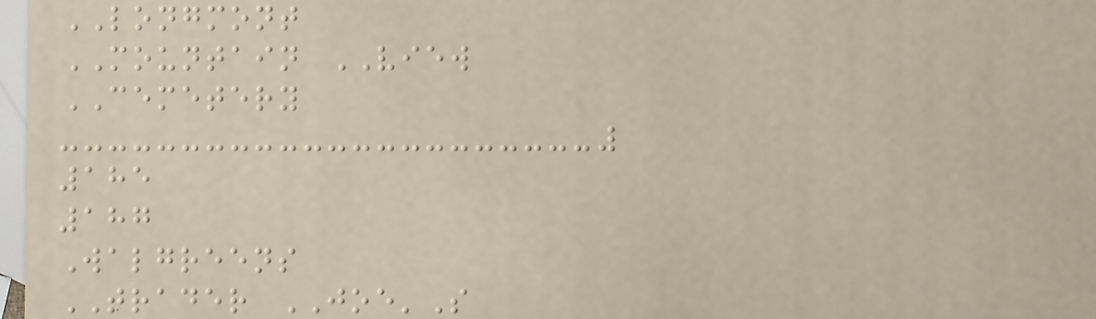LONGMONT
MOUNTAIN VIEW
CEMETERY
185
187
Walgreens
TRADER JOE'S
